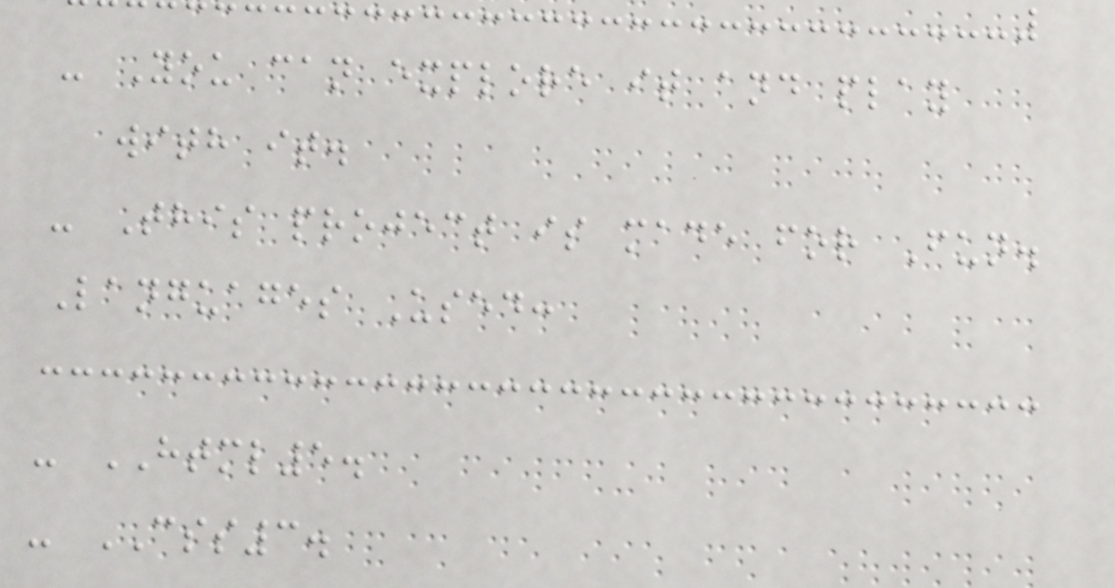- You can explore it and play
with it.
- This project is made for Fun.
Languages Used:
- HTML5.
- CSS3.
